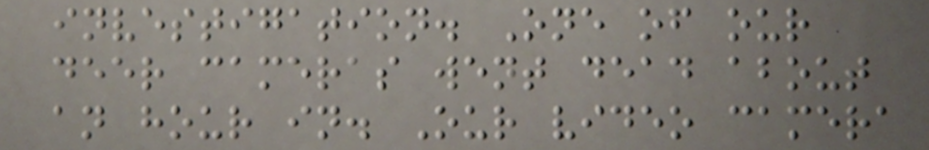investigation. One of our
deer cameras went dead about
an hour in. Our video camera
